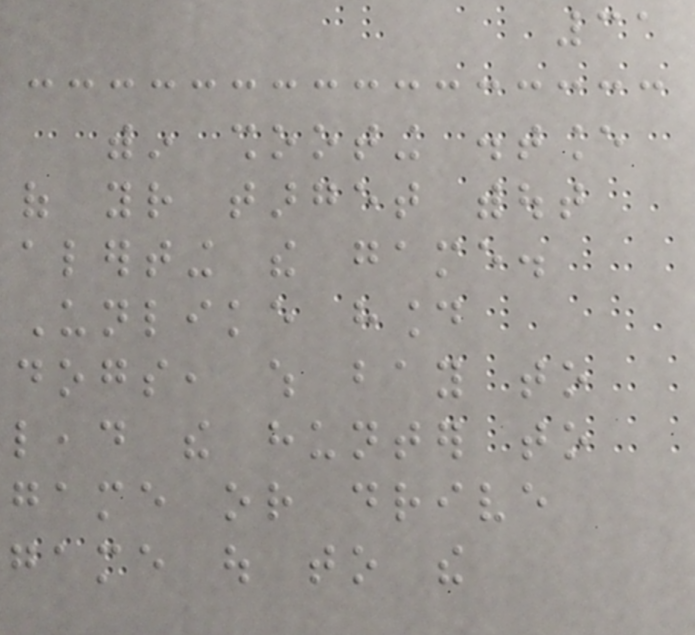31
within shooting distance
of your target without
alerting the game.
Unlike hound
dogs, which bay to
lead the hunter to
game or drive
game out to the
